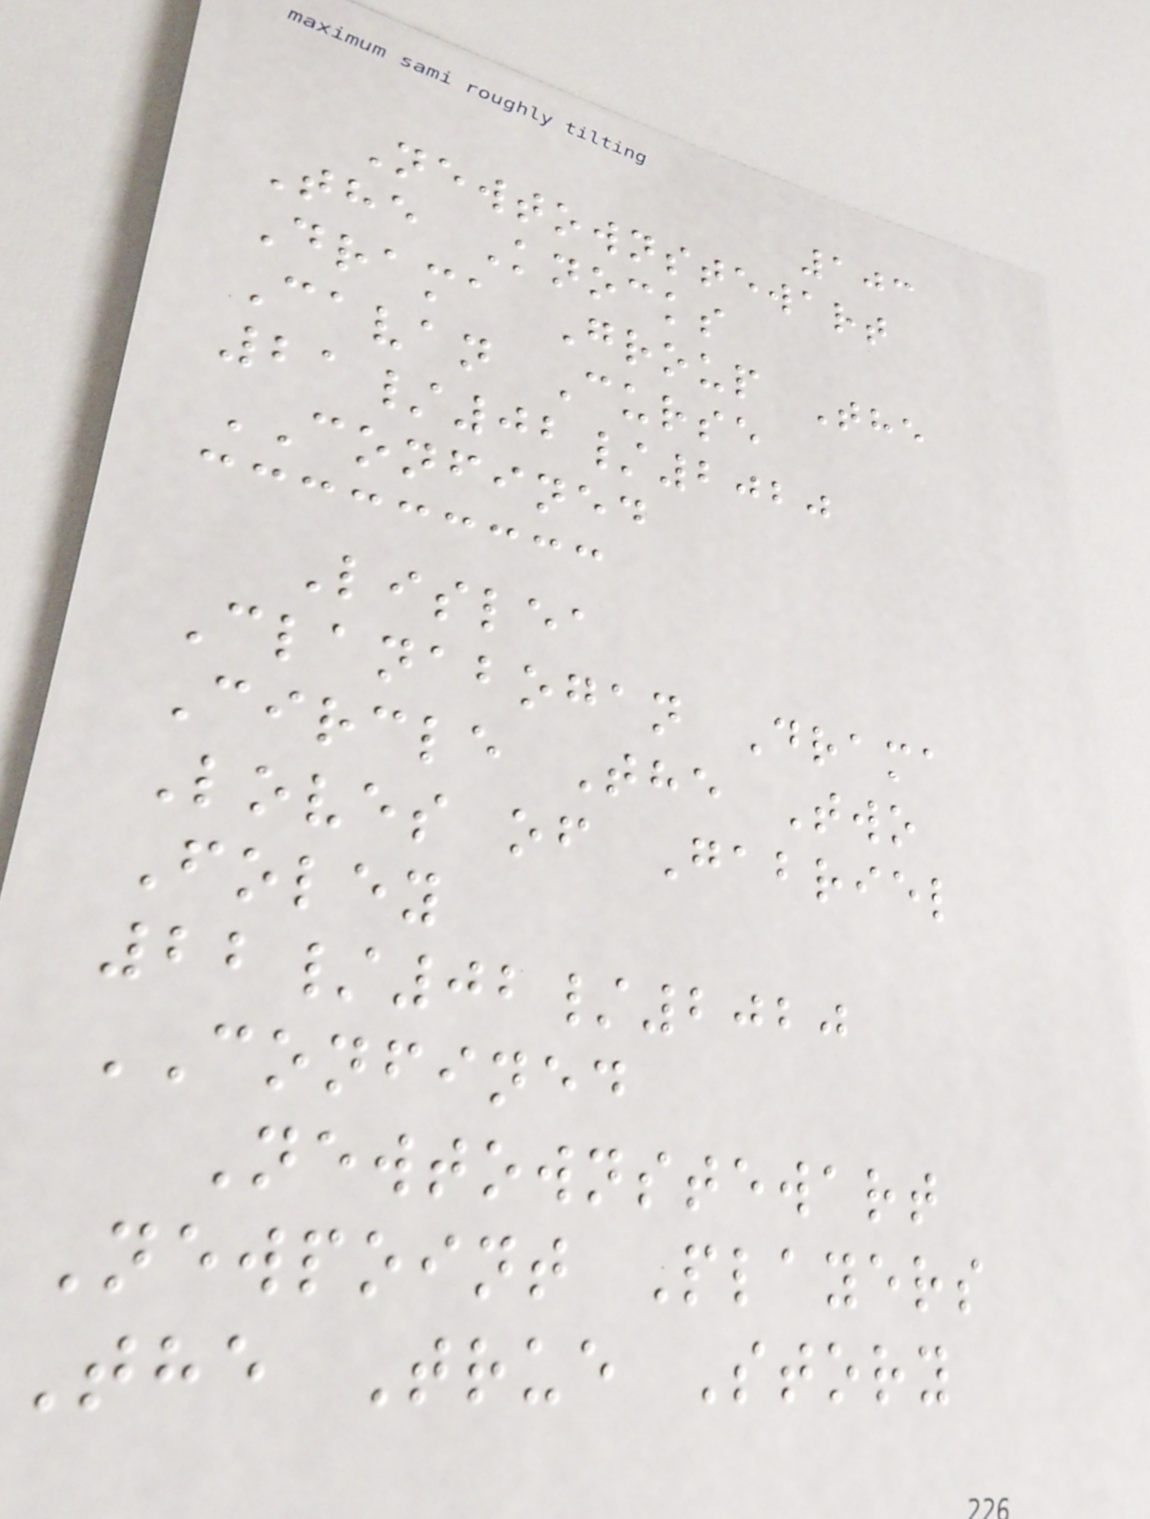103
Newtownstewart
The Knocks
Drama Group The
Cavan Curse
21/02/2020
CONFINED
Lislea
Clanabogan Drama
Circle The Two
Loves of Gabriel
Foley
22/02/2020
CONFINED
Newtownstewart
Newpoint Players
The True Story
